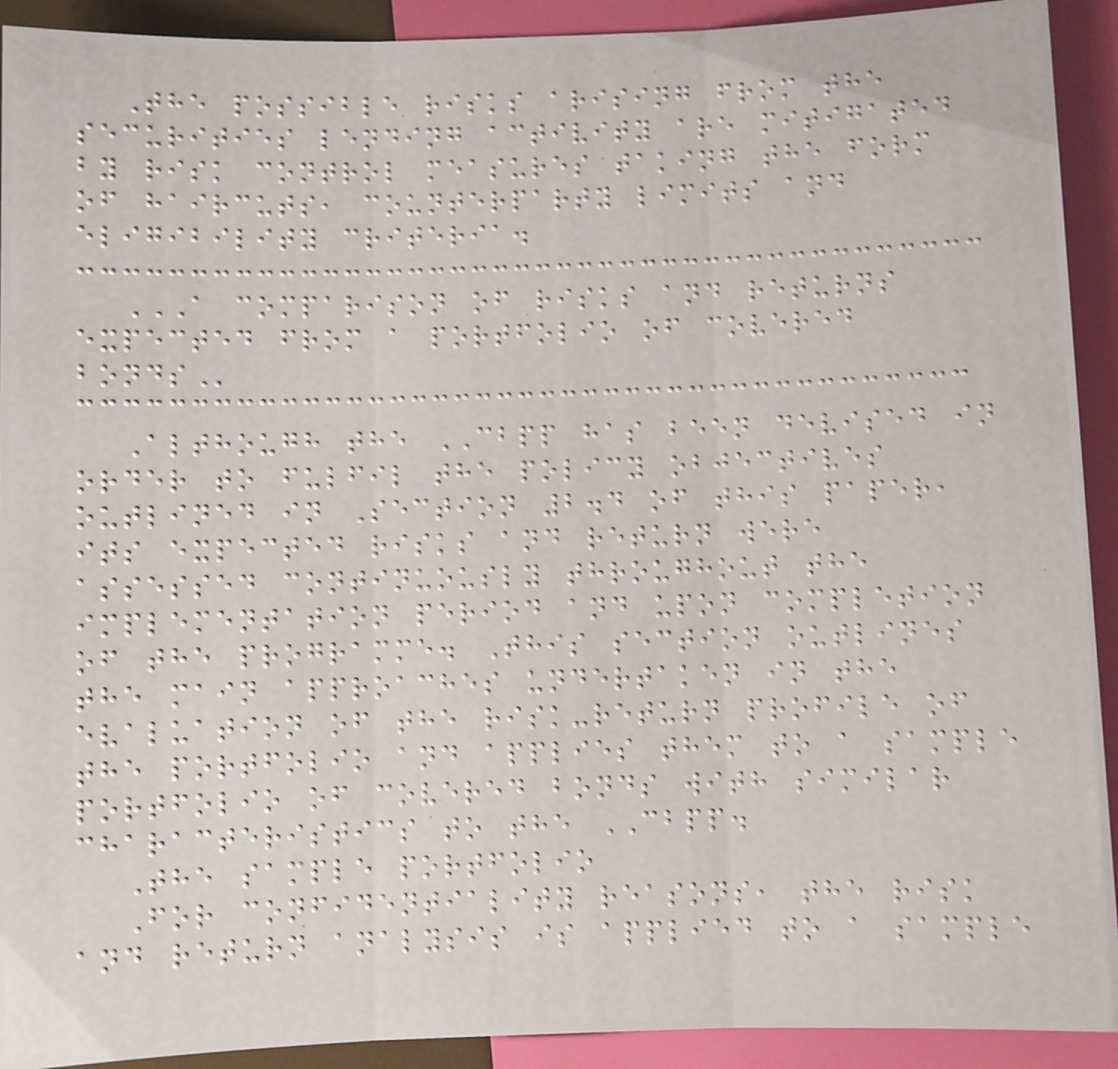The possible risks arising from the
securities lending activity are mitigated
by risk control measures taking the form
of haircuts, counterparty limits and
eligibility criteria.
A COMPARISON OF RISKS AND RETURNS
EXPECTED FROM A PORTFOLIO OF COVERED
BONDS
Although the CBPP has been devised in
order to fulfil the policy objectives
outlined in Section 2.4 of this paper,
its expected risks and return were
assessed continuously throughout the
implementation period and upon completion
of the programme. This section outlines
the main approaches undertaken in the
evaluation of the risk-return profile of
the portfolio and applies them to a sample
portfolio of covered bonds with similar
characteristics to the CBPP.
The sample portfolio
For confidentiality reasons, the risk
and return analysis is applied to a sample
